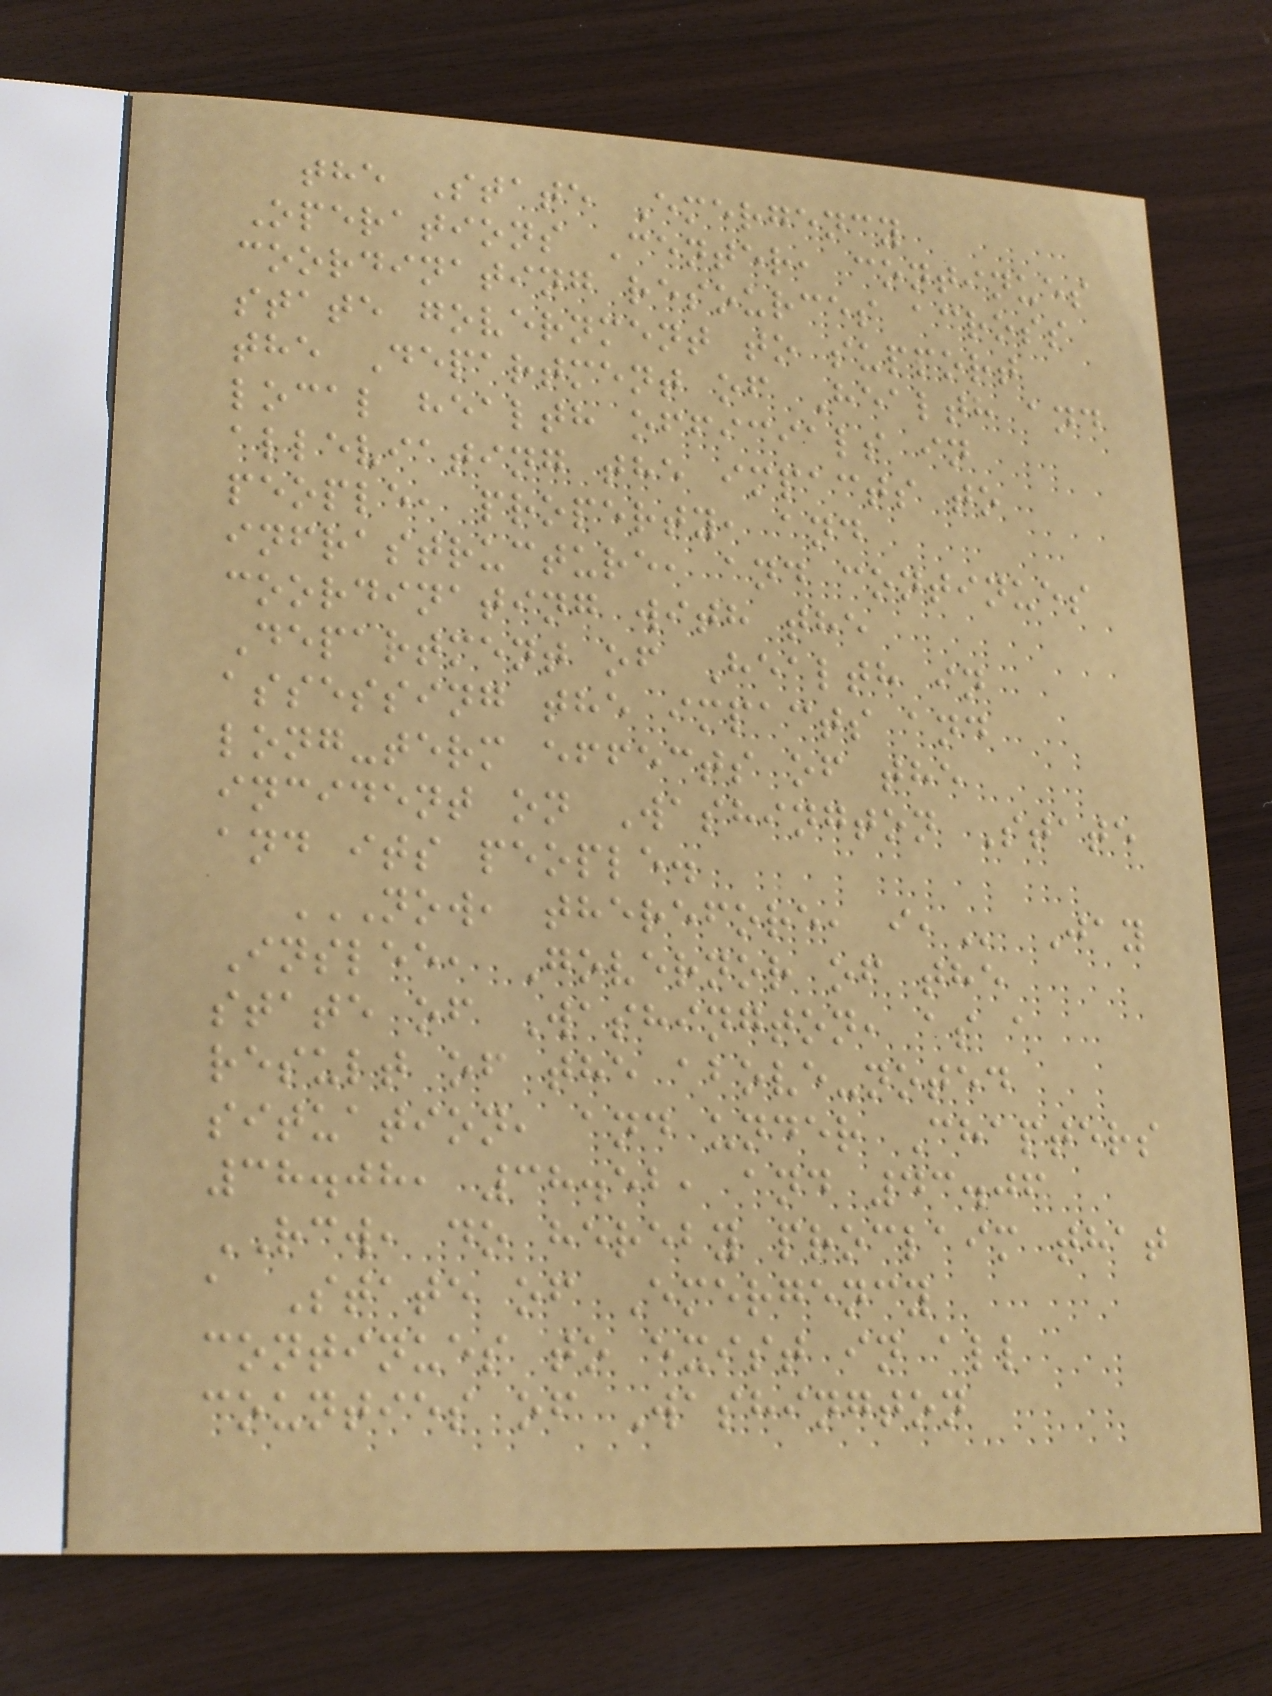the State Emergency
Operations Center, continues
coordinating resources across
state government to support
the Department of Health and
local health officials in
alleviating the impacts to
people, property, and
infrastructure, and continues
coordinating with the
Department of Health in
assessing the impacts and
long-term effects of the
incident on Washington State
and its people.
NOW, THEREFORE, I, Jay
Inslee, Governor of the
state of Washington, as a
result of the above-noted
situation, and under Chapters
38.08, 38.52, and 43.06
RCW, do hereby proclaim that
a State of Emergency
continues to exist in all
counties of Washington
